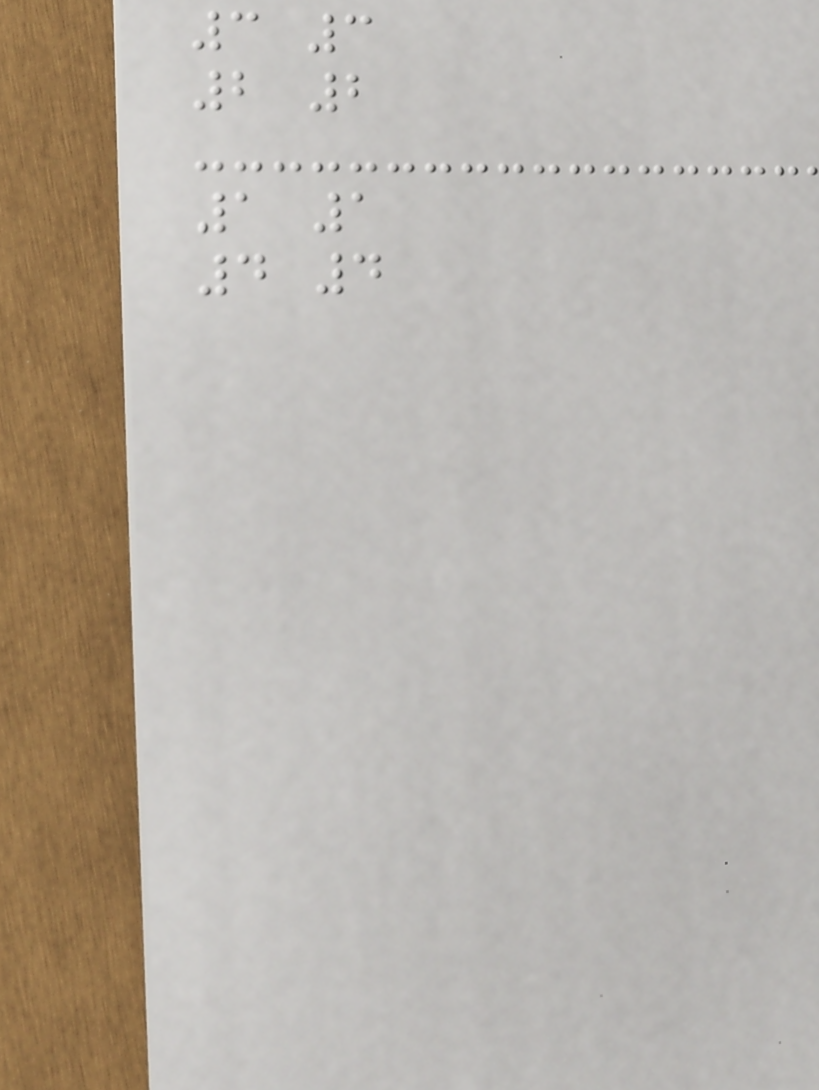3 3
2 2
1 1
4 4
